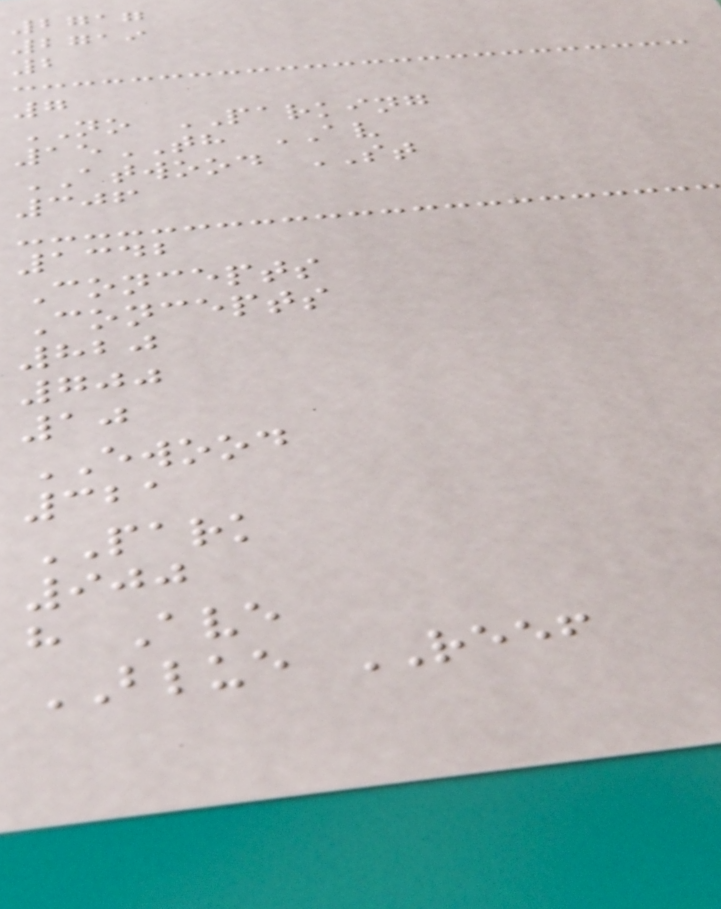2717
2719
2
7
NO PARKING
15TH AV
ATWOOD ST
306
1342
Concepts
Concepts
820
700
10
EWOOD
321
PARK
900
h Ave
BLUE REEF
